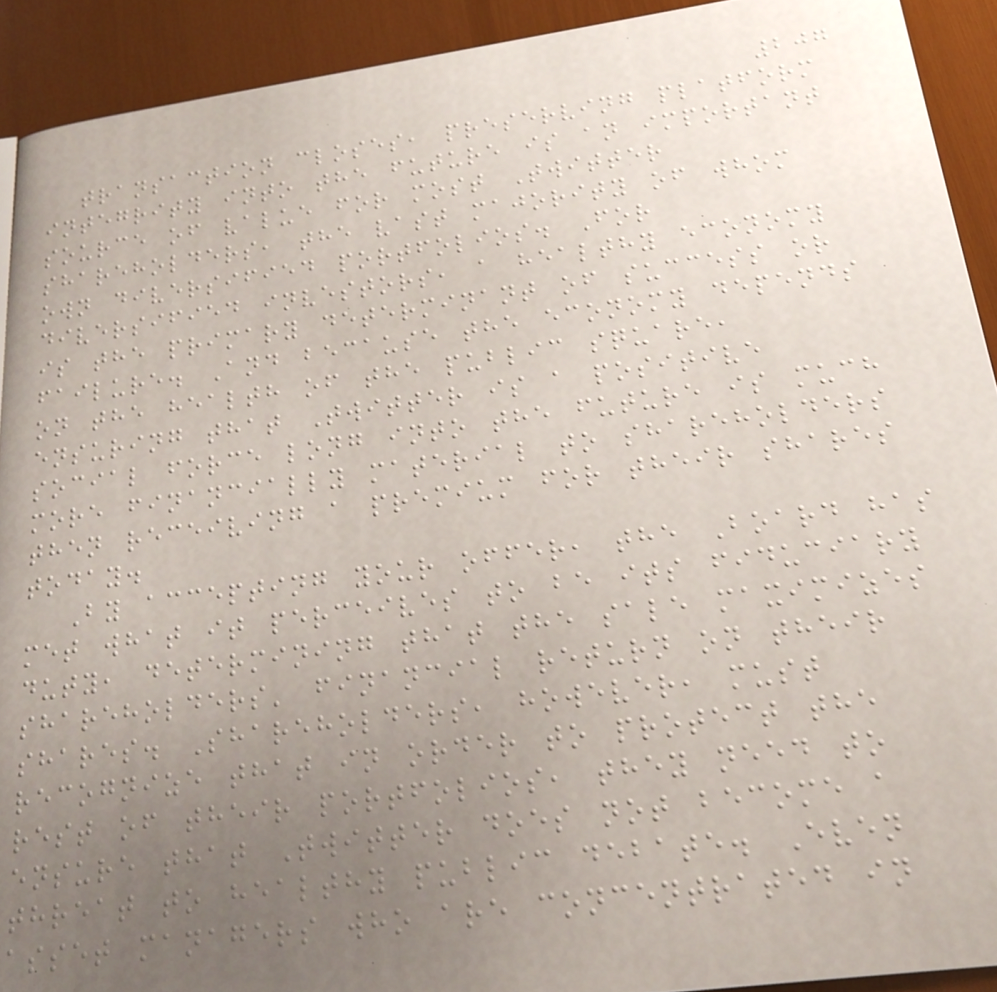207
transaction closes, preserving platform
integrity into the future is an important
source of value for most Twitter
shareholders, the vast majority of whom
own diversified portfolios. For
diversified investors, a healthy economy
is the primary determinant of success or
failure. And because the economy depends
on the health of the public square,
ensuring that Twitter is a positive
social force long into the future is much
more financially material to shareholders
then receiving a premium for their shares
today.
By accepting your offer, the Board has
met what it perceives to be its fiduciary
duty, determining that the sale maximizes
shareholders' financial return on their
shares. Shareholders, however, must
recognize that in order to protect the
rest of their portfolios, they need to
ensure that Twitter does not become a
threat to healthy public debate. Even
asset managers who are concentrated in
